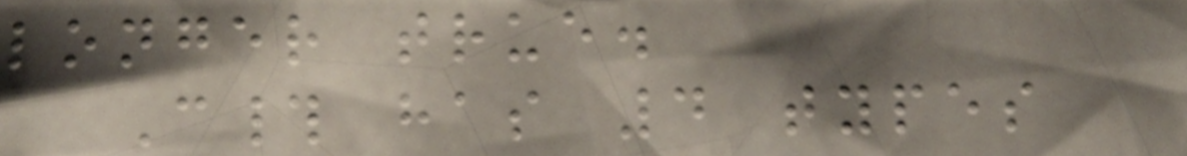longer true.
C# has 4 types
